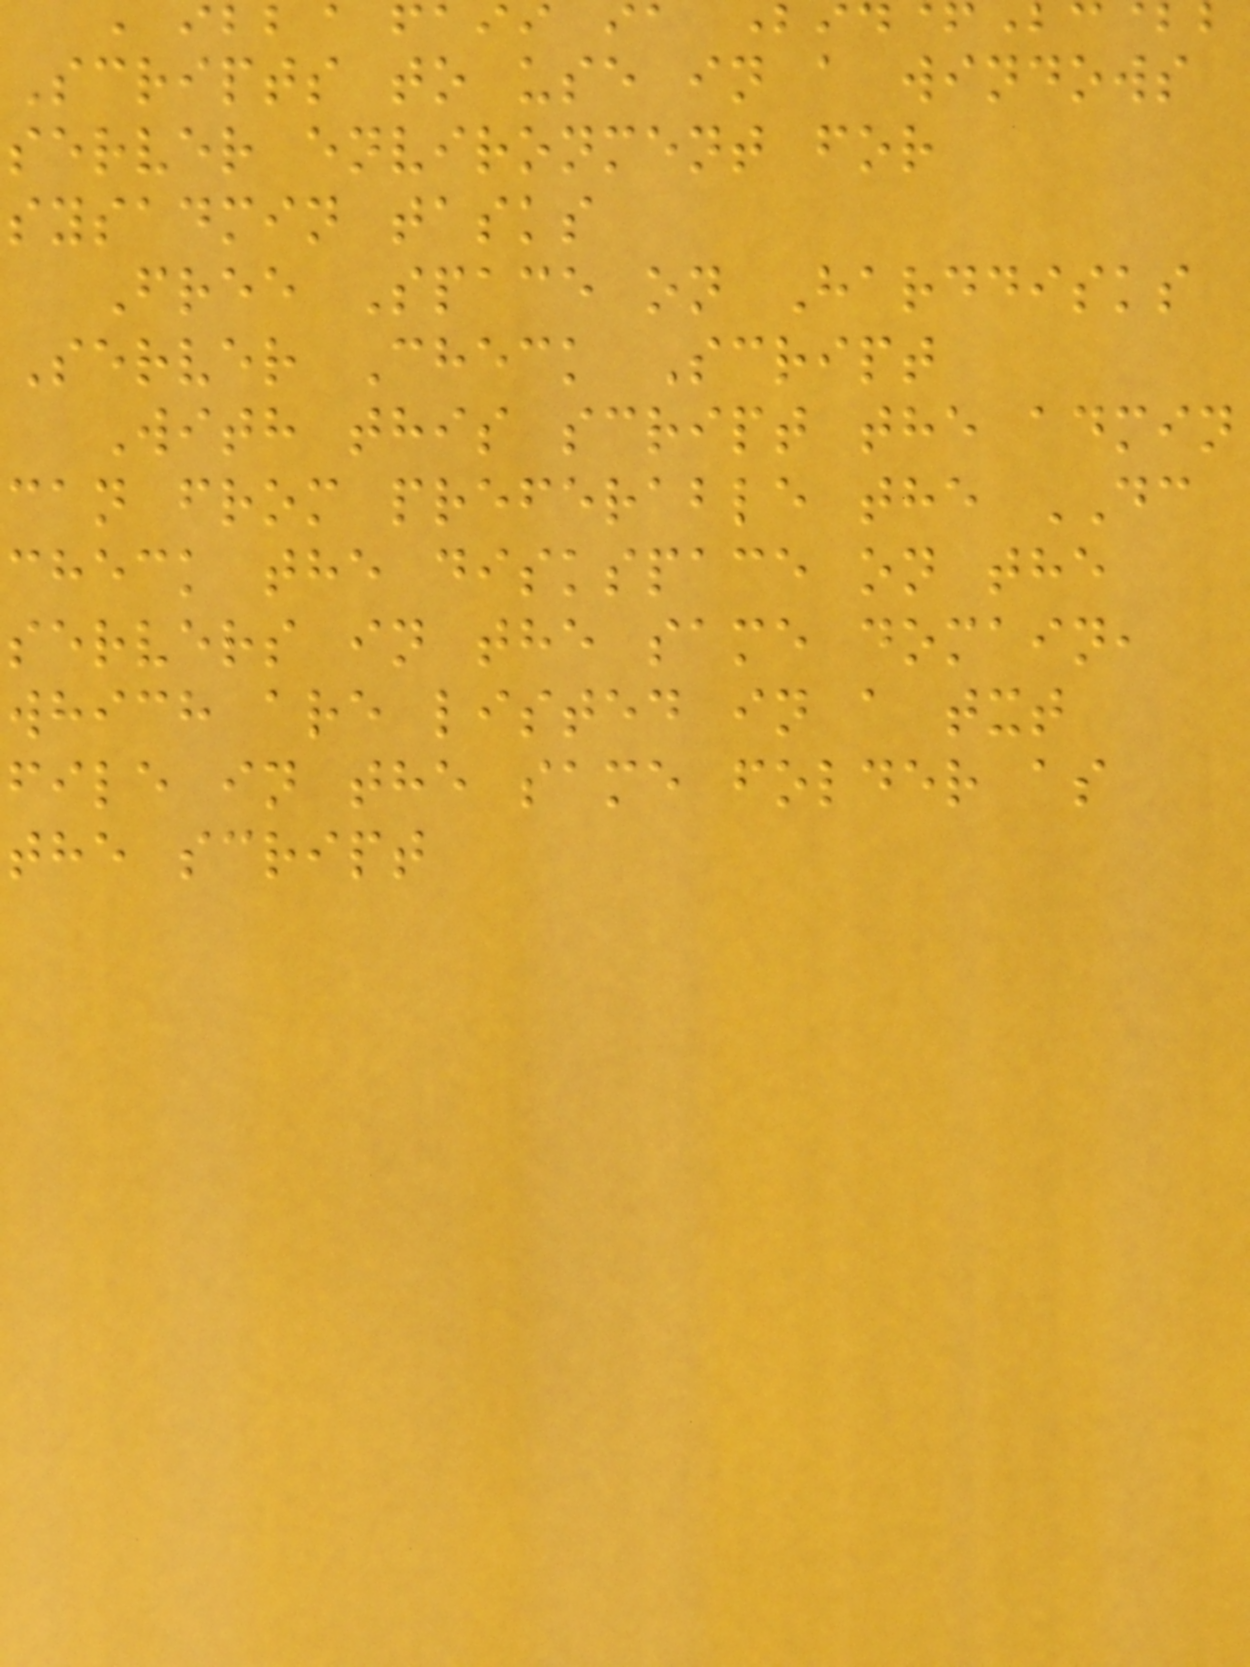Scripts to use in a windows
server environment for
sysadmin tasks
Free Space on Harddisks
Server Check Script
With this script the admin
can from preferable the DC
check the diskspace on the
servers in the same domain,
which are listed in a txt
file in the same folder as
the script
